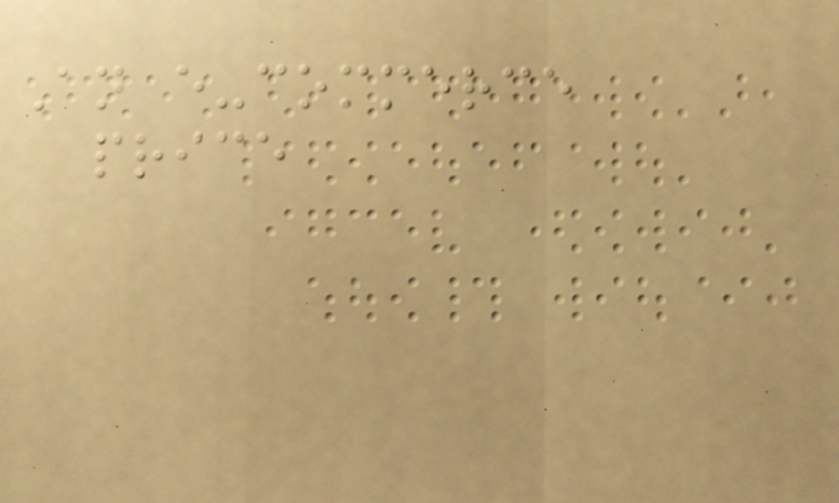An e-commerce
price
